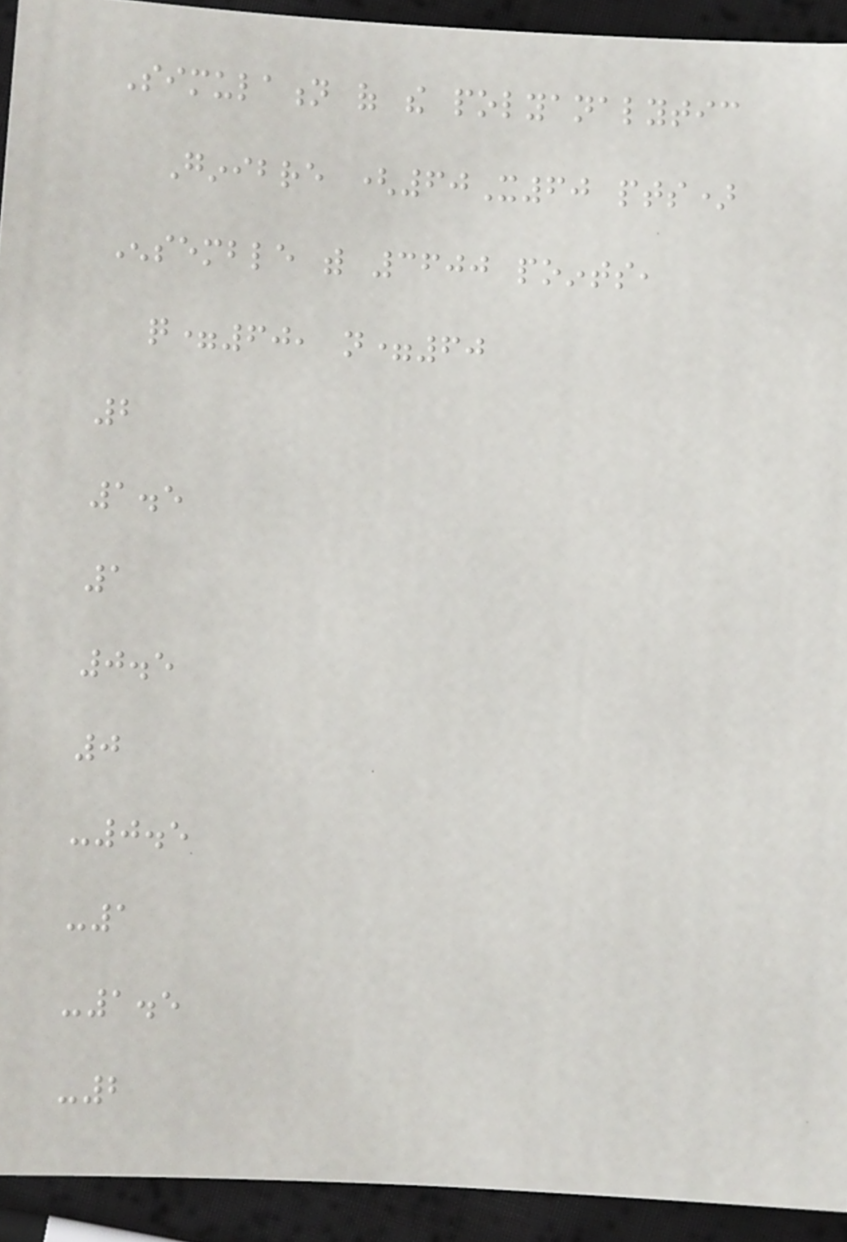Simulation of the polyanalytic
Ginibre (60X60 pts)
Ensemble with 3600 points,
q=60, n=60
2
1.5
1
0.5
0
-0.5
-1
-1.5
-2
